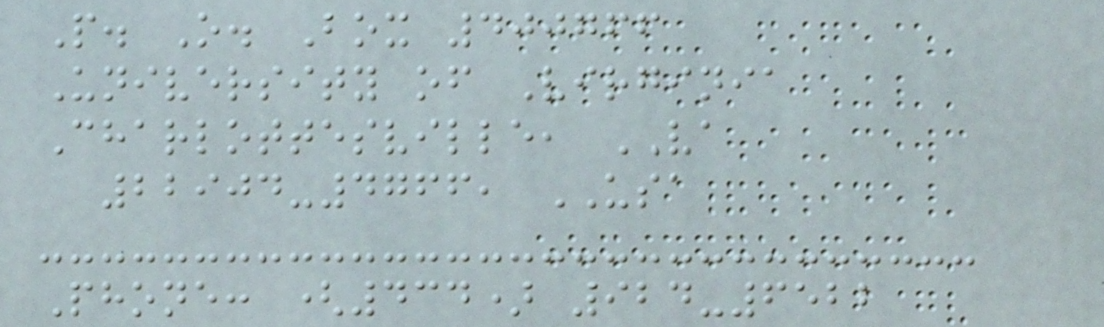P. O. Box 400766
University of Virginia
Charlottesville, VA
22904-4766, USA
Phone: (434) 924-6522
